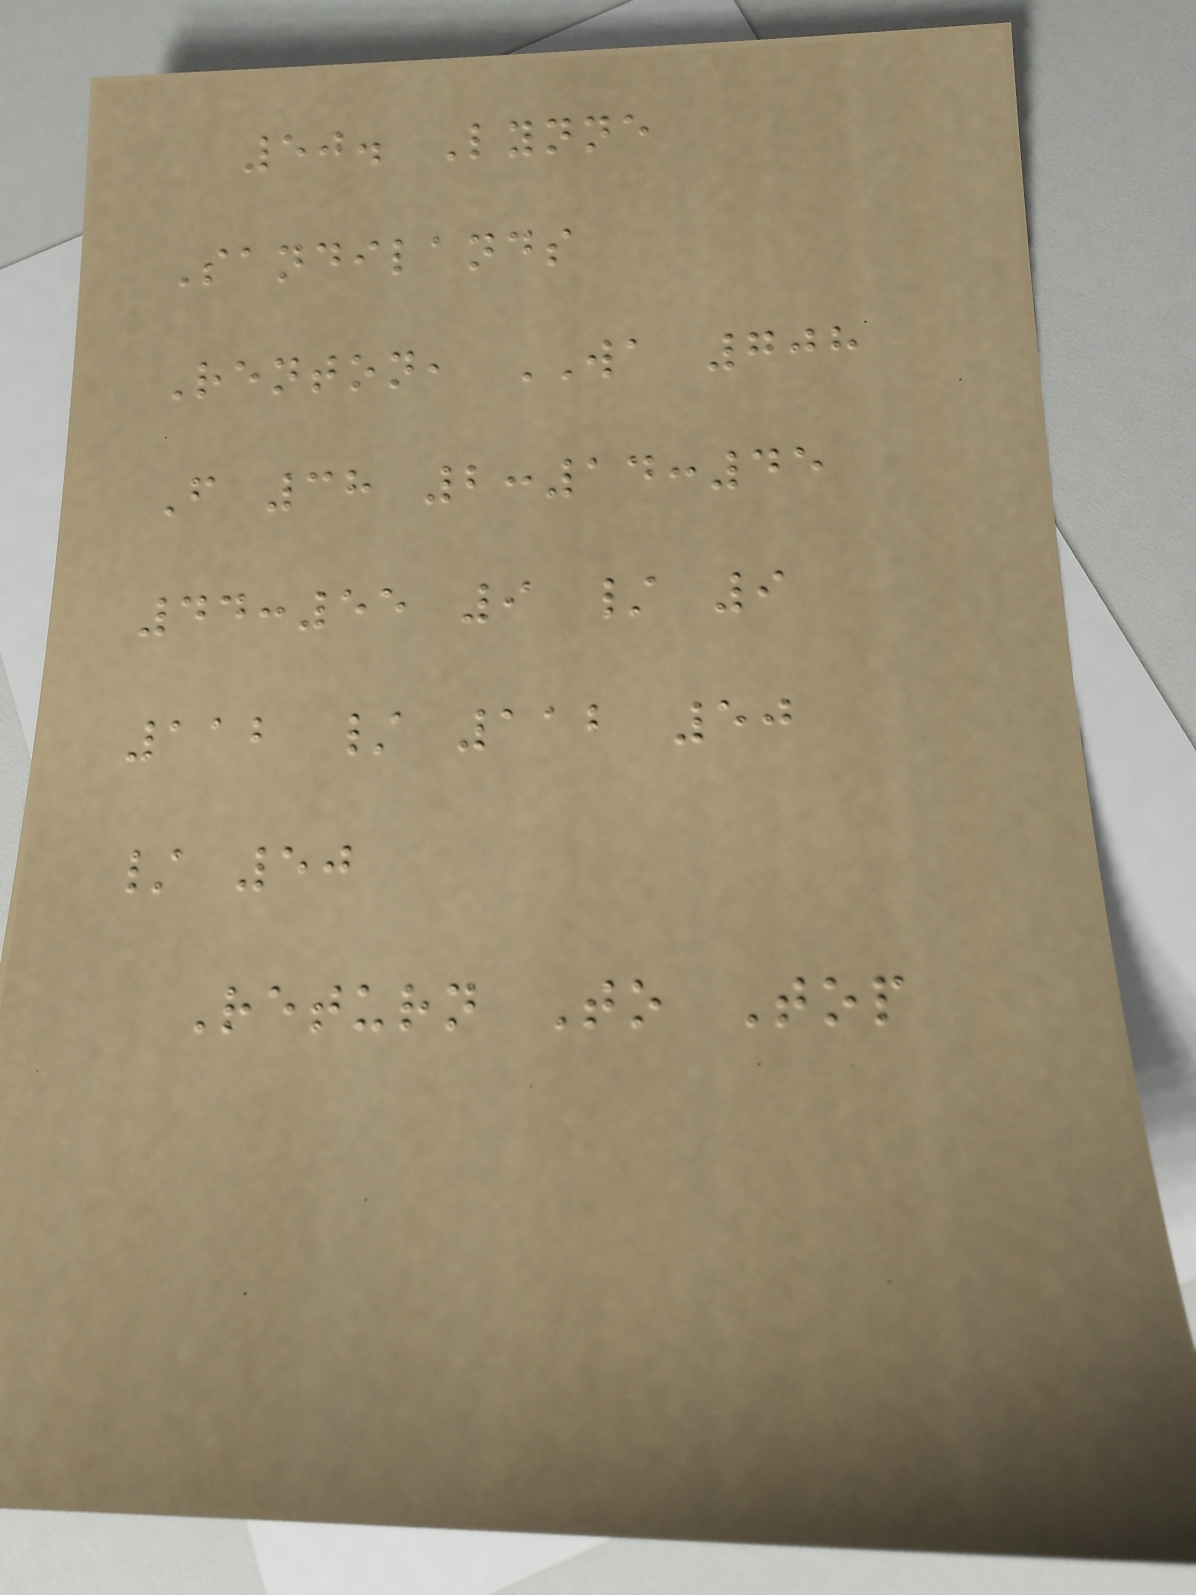50. Lynne
Sandilands
Renton, WA 708
F 38 2:14:45
44:55 9 / 9
112 / 112 50
/ 50
Return To Top
